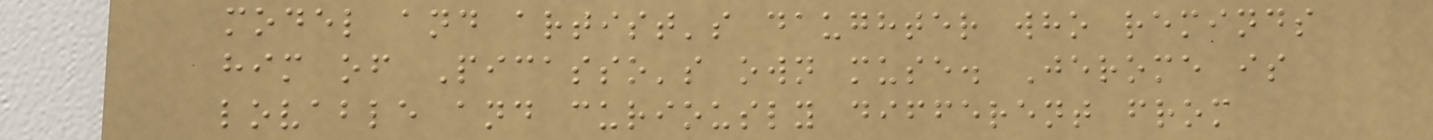model and artist's daughter who reminds
him of Picasso's own muse. Jerome is
lovable and curiously different from
